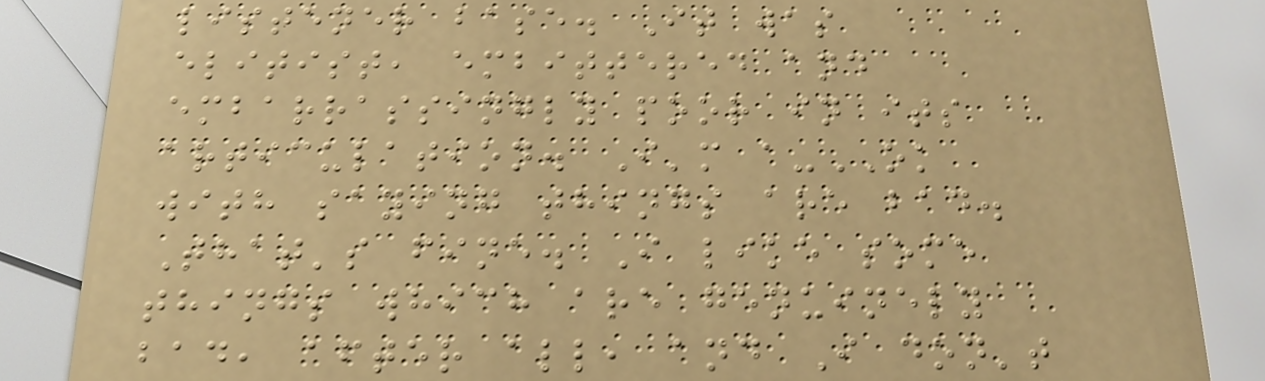listener base. It was
elitist, embittered and
embarrassingly poor in its
articulation. I'm a-OK
with saying things are bad.
That's fine. I like some
things which are genuinely
bad, after all, and I don't
